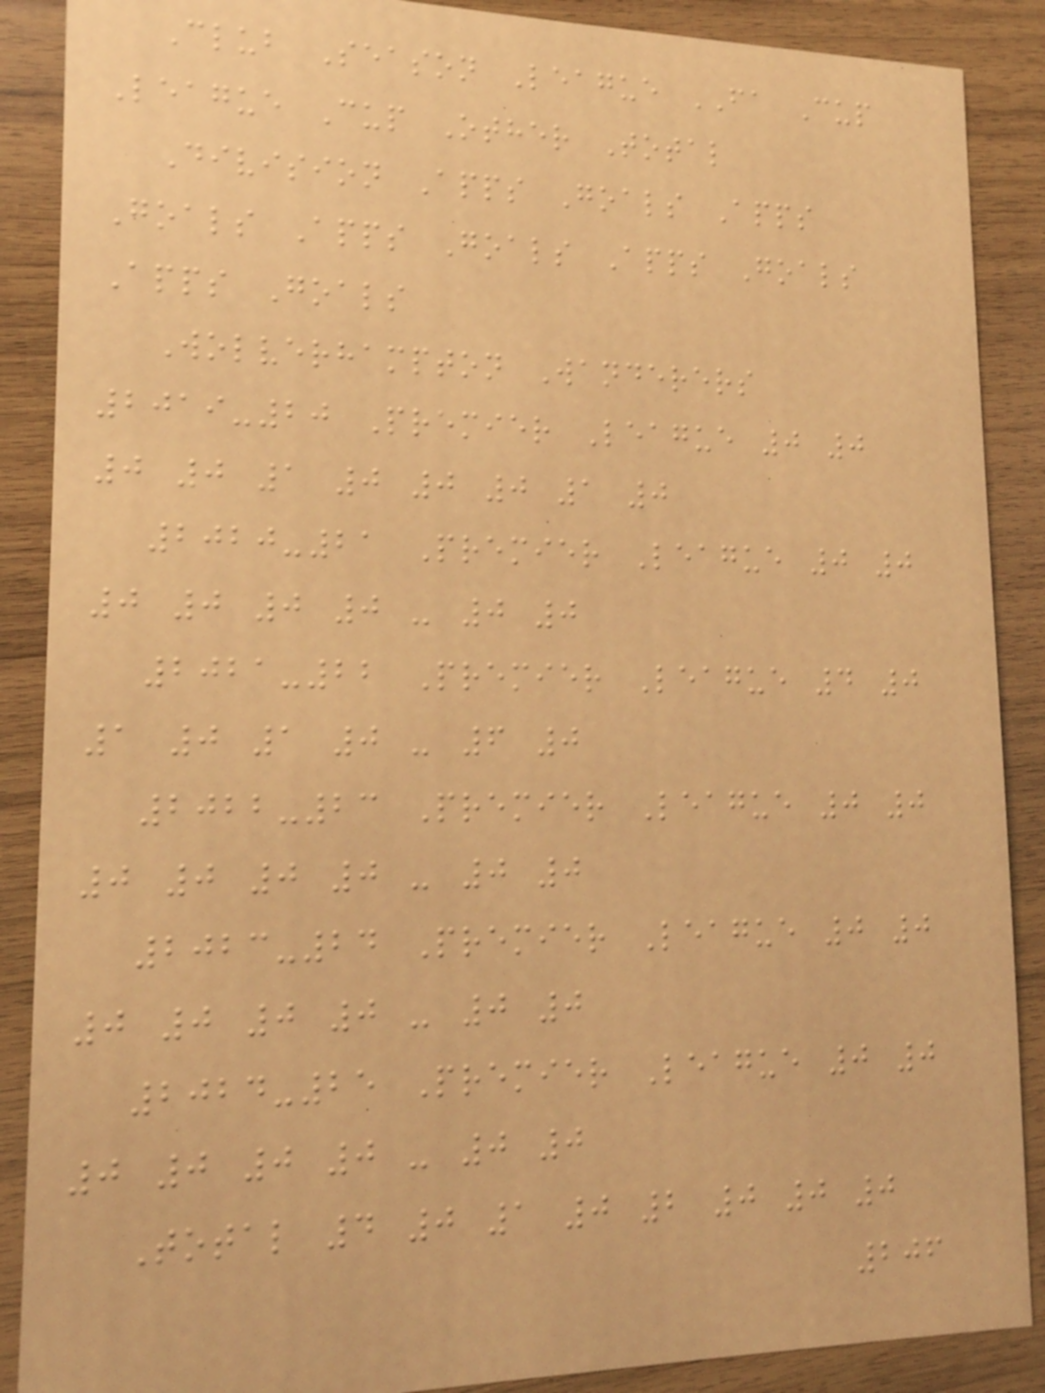Club Season League FA Cup
League Cup Other Total
Division Apps Goals Apps
Goals Apps Goals Apps Goals
Apps Goals
Wolverhampton Wanderers
2019-20 Premier League 0 0
0 0 1 0 0 0 1 0
2020-21 Premier League 0 0
0 0 0 0 - 0 0
2021-22 Premier League 4 0
1 0 1 0 - 6 0
2022-23 Premier League 0 0
0 0 0 0 - 0 0
2023-24 Premier League 0 0
0 0 0 0 - 0 0
2024-25 Premier League 0 0
0 0 0 0 - 0 0
Total 4 0 1 0 2 0 0 0
206
